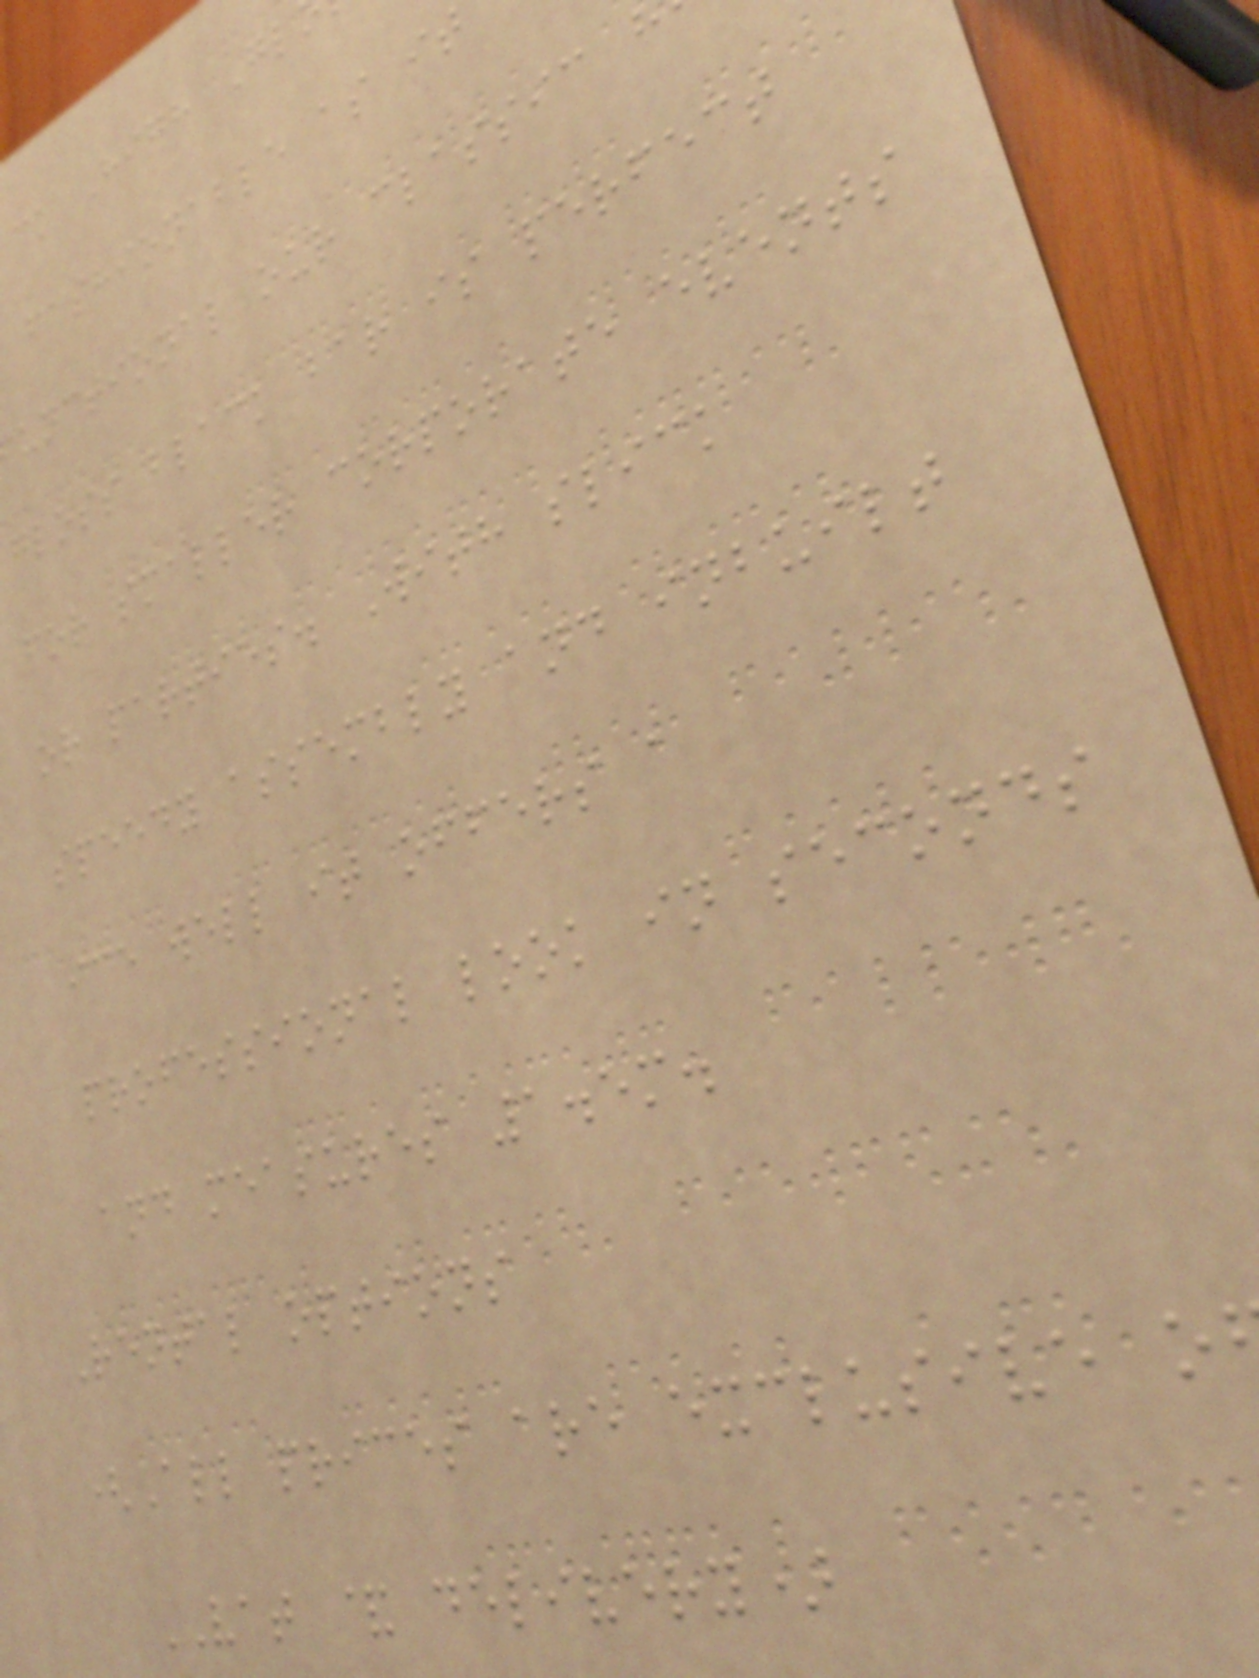ck High Gl
fashionable as it
unctional our classic
gloss black bar is perfect
for smaller corporate events
or parties. With slick
speedy assembly and inbuilt
ice well it offers a
professional look in seconds
and measures 1.5m.
Rental options
(All prices are exclusive o
VAT & delivery)
